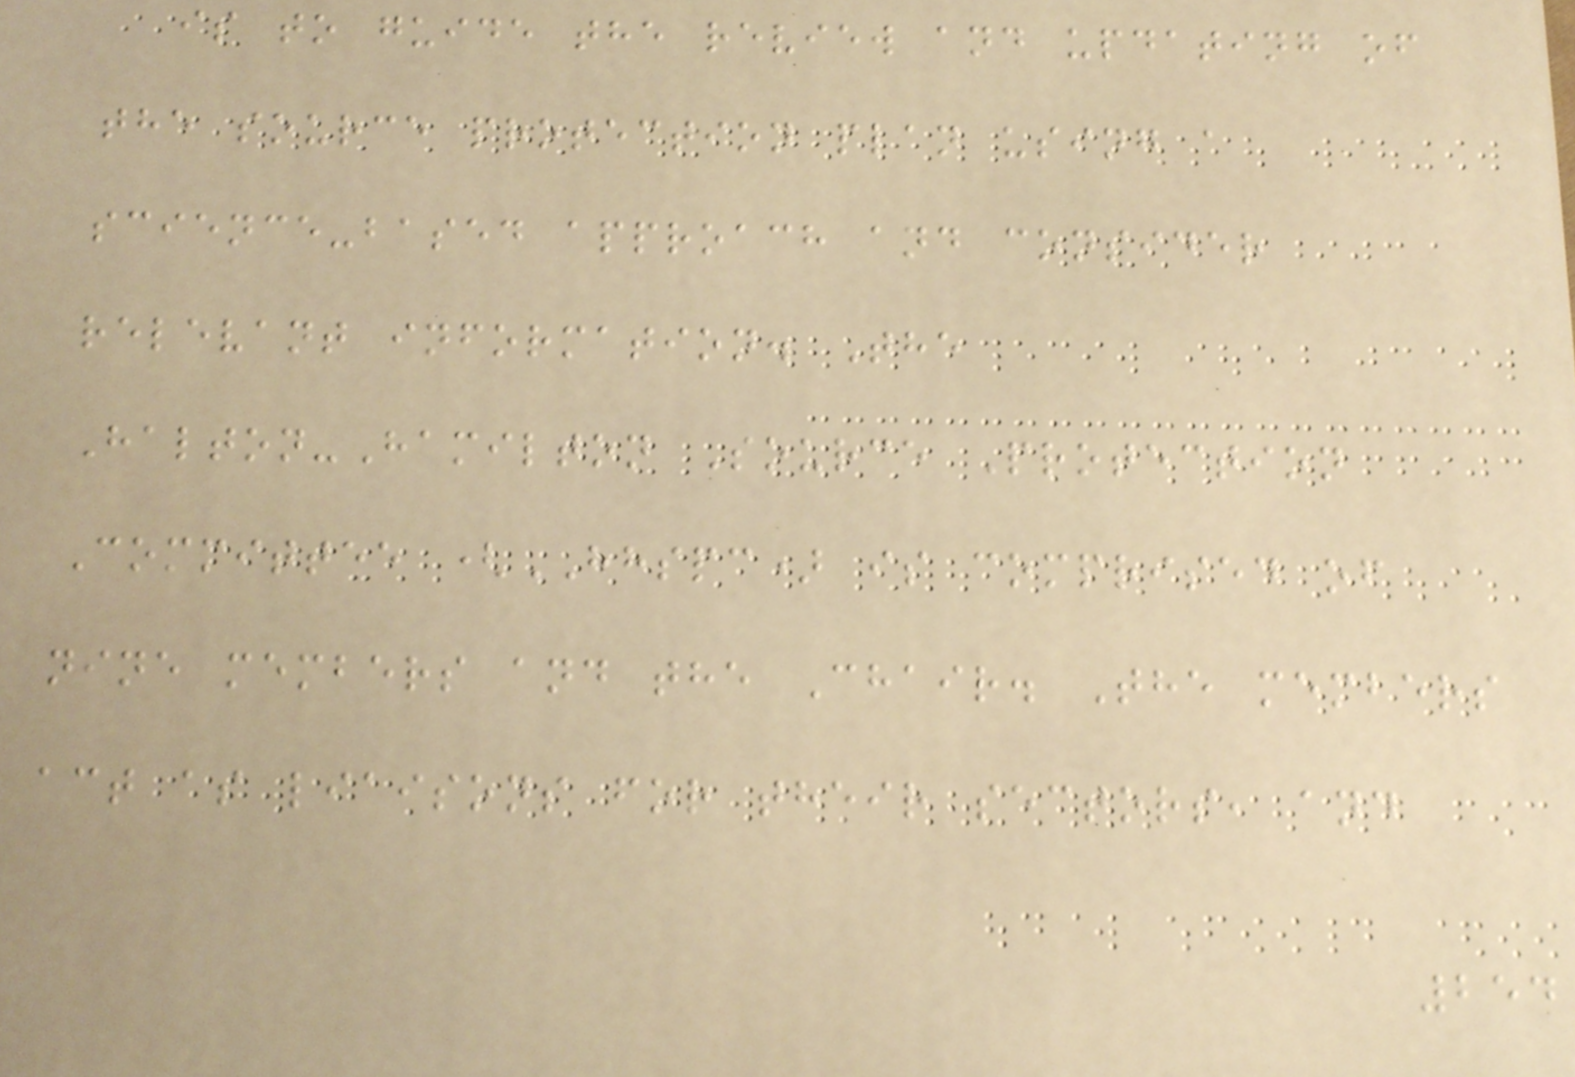is to guide the review and updating of
the source protection plan using a
science-based approach and consider
relevant information. The
Halton-Hamilton Source Protection
Committee (HHSPC) is comprised of
nine members and the Chair. The members
act as liaisons for their sectors, and
254
